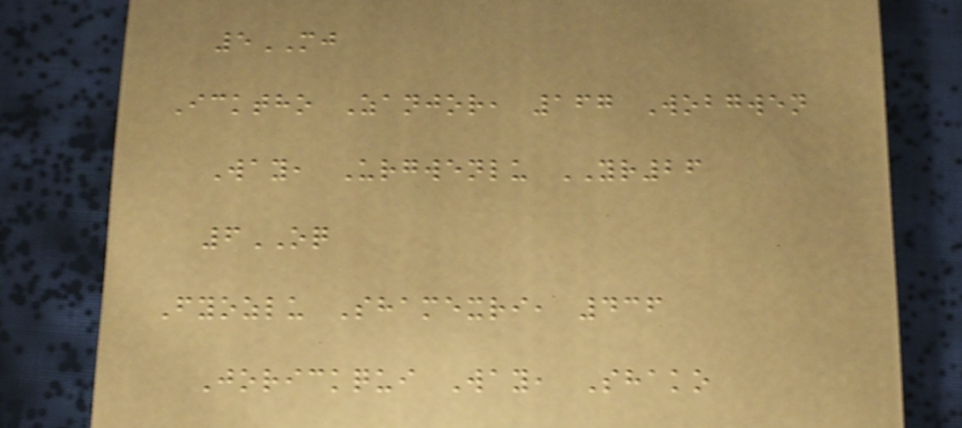5MJ
Icktho Zanjor, 167 Wobgwen
Way, Urgwenlu YR26
6OQ
Fyozlu Shamexri, 436
Jorickqui Way, Shako
